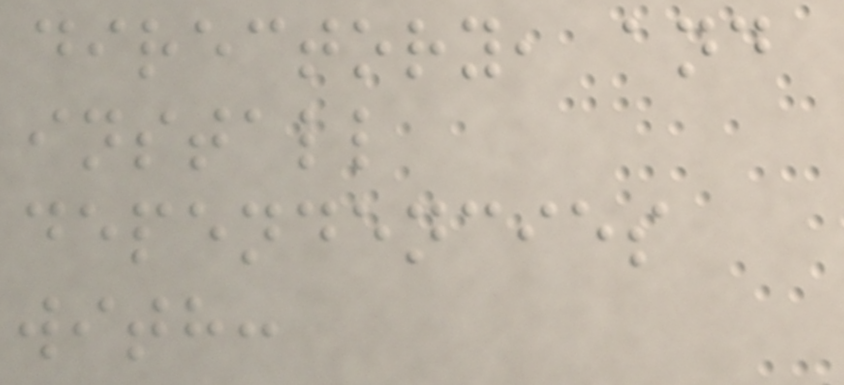directory, and
install
dependencies
with:
